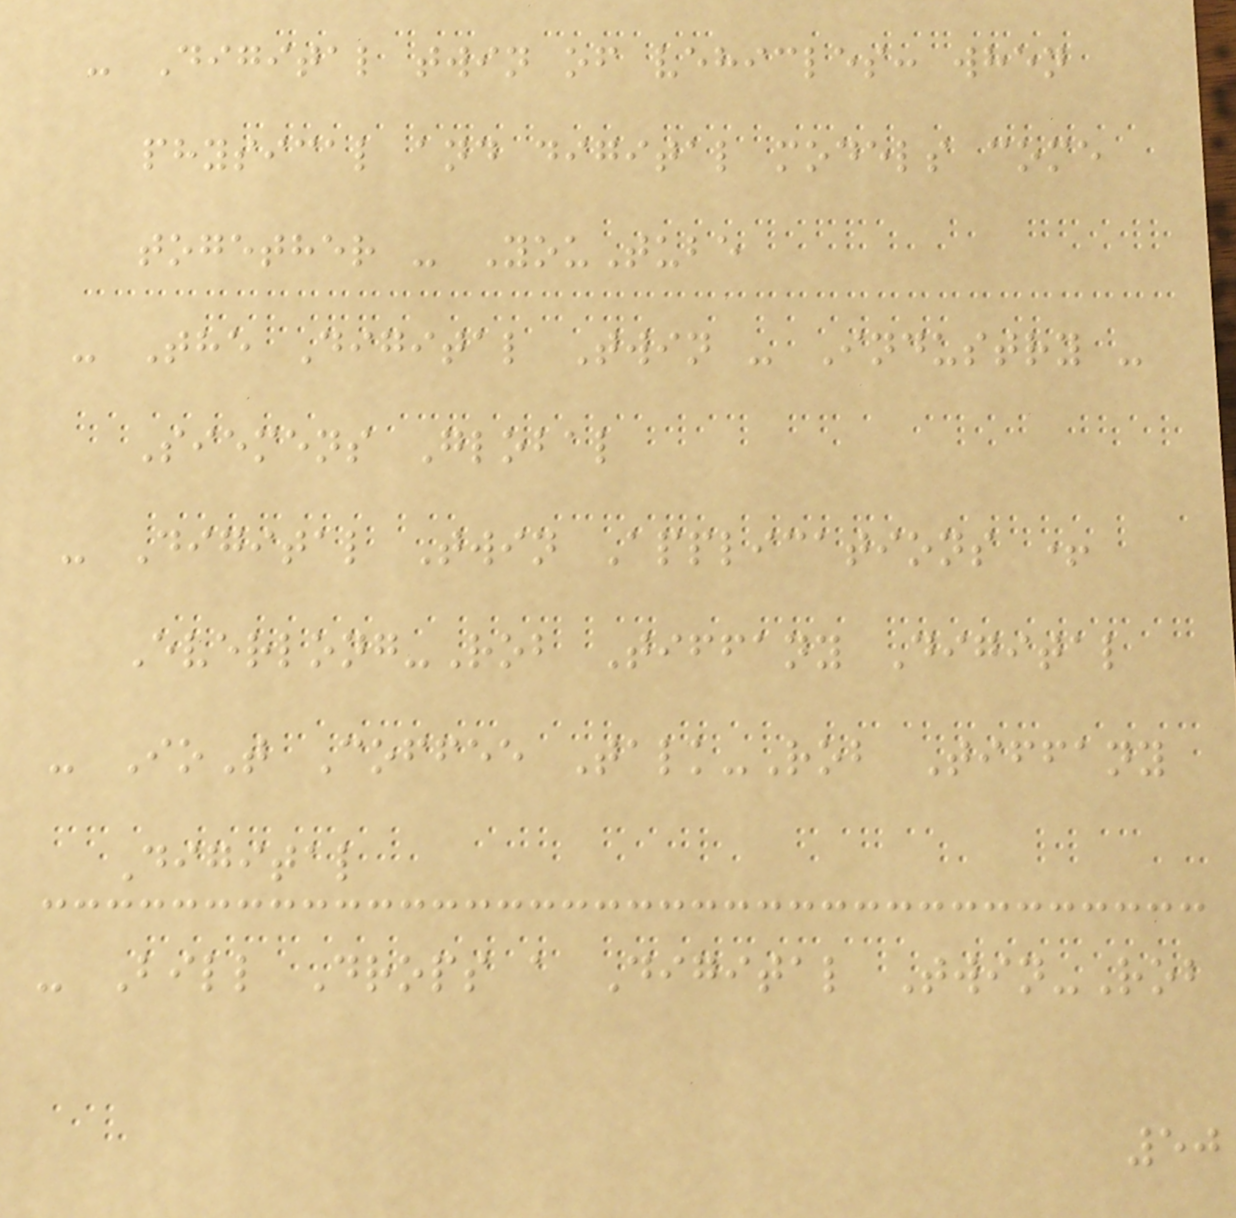- Digital twin of vehicles: when
physical and digital models come
together - YouTube
- The Digital Twin - Industry -
Siemens Global
- Digital Twin Applications +
Everlong-Rob Tiffany Digital
- IoT Coffee Talk-Rob Tiffany
Digital
- Bill Drops a Digital Twin-Rob
50
